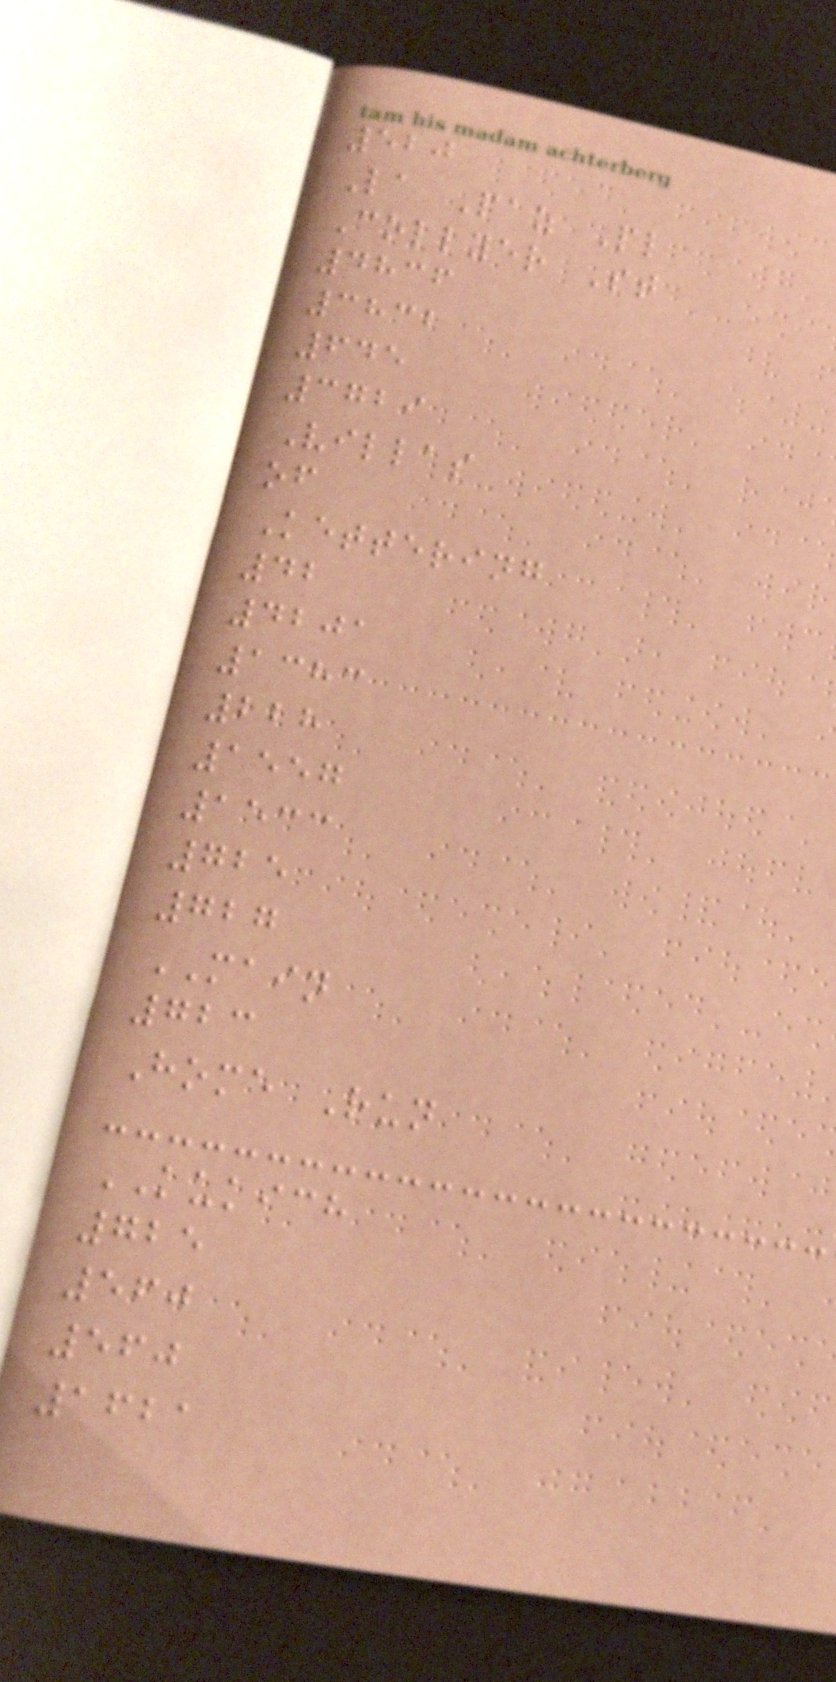520
La Paz Pl
Collyer St
4836
3832
645
3729
Villas
of
Kettering
42
4201
1383
228
1557
1533
725
727
MAIN
723
Home Run
KUKICH
725
560
560
1621
